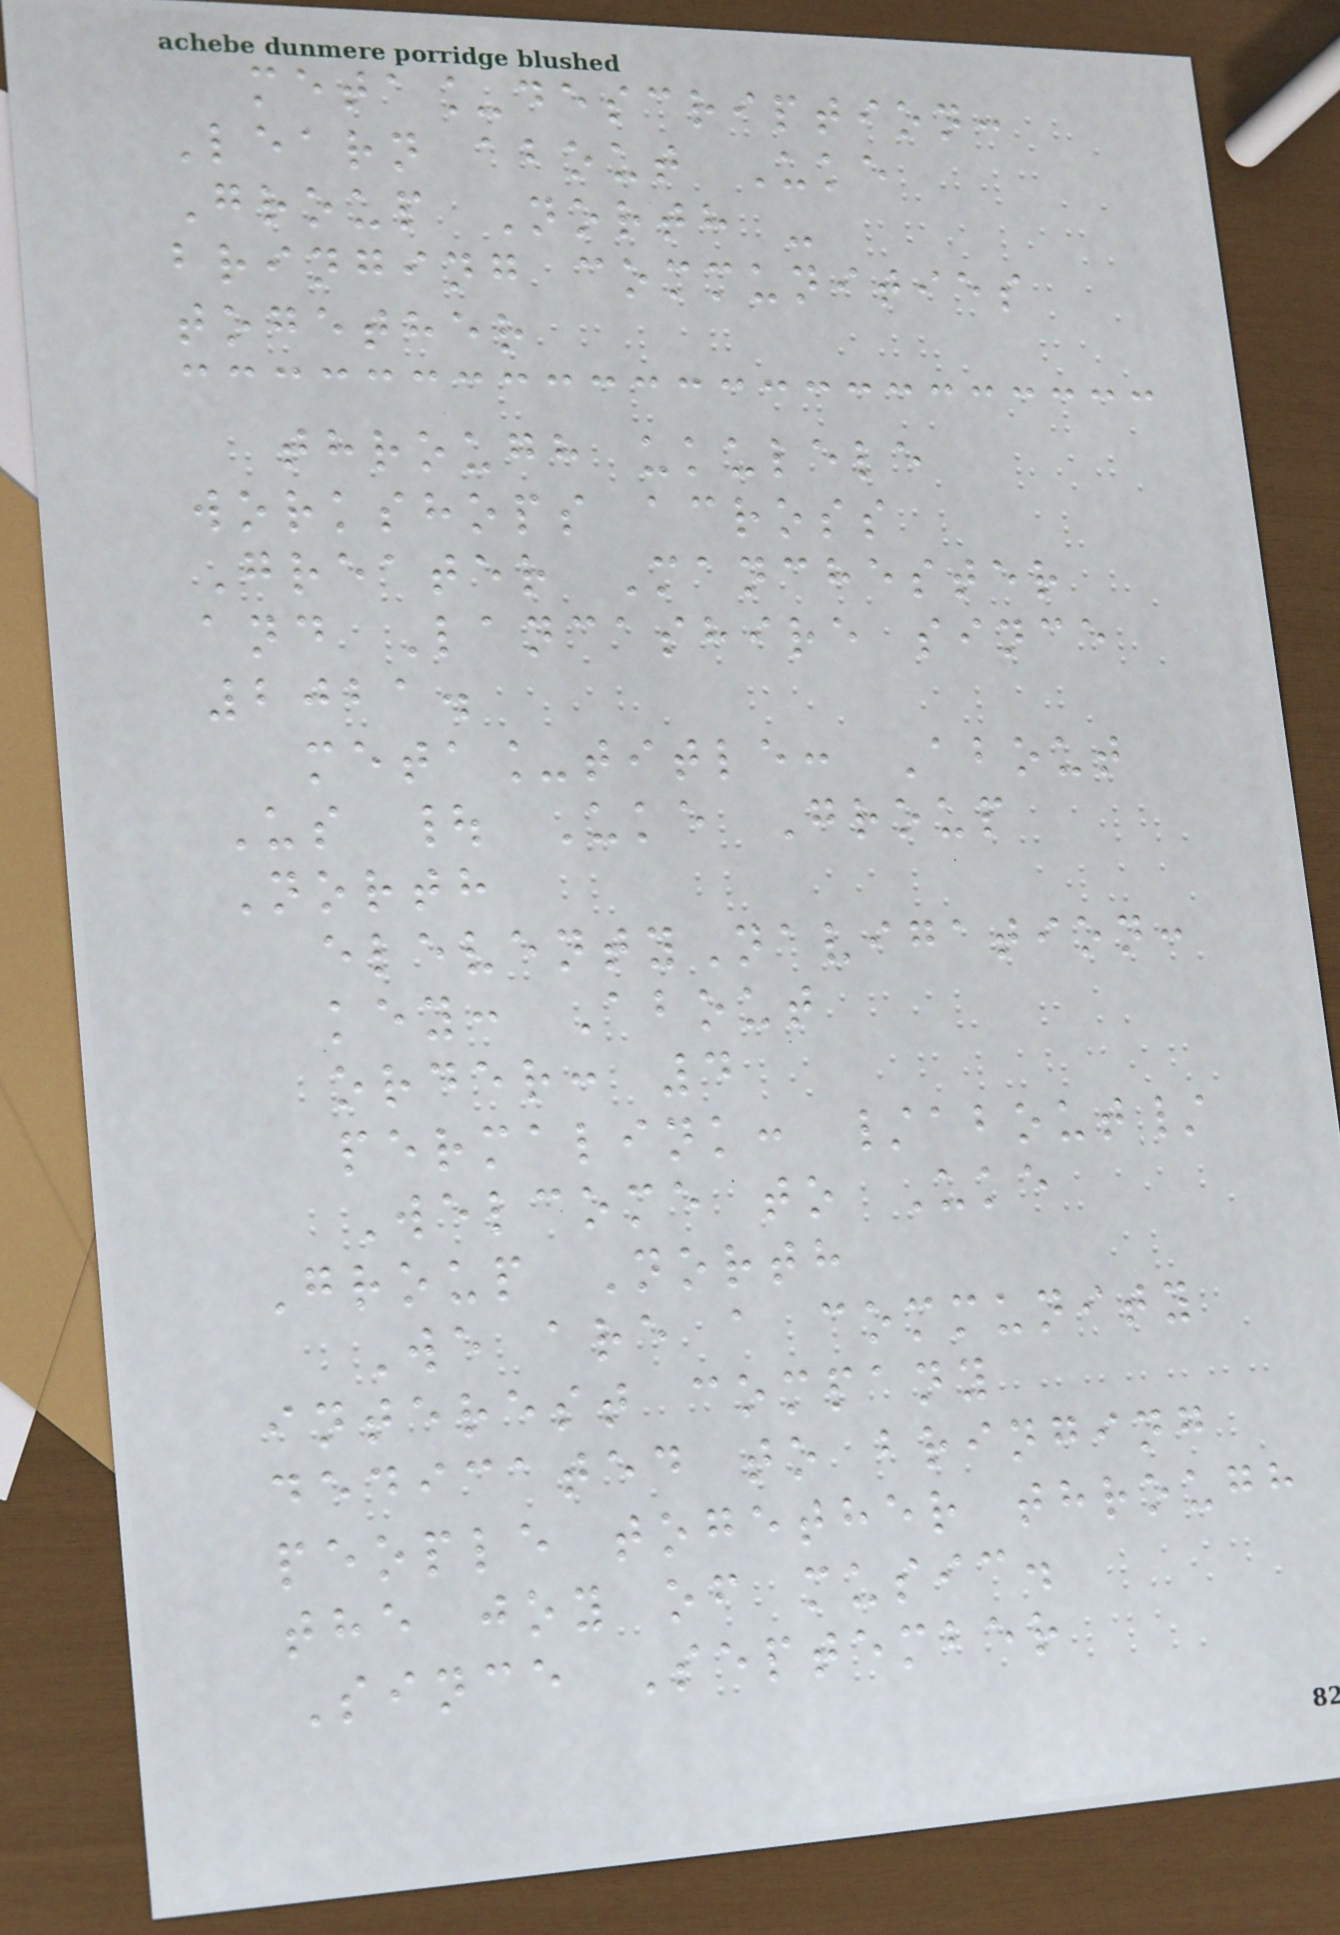meta_description:
Learn about Uke
Group North -
bringing communities
together
through ukulele
workshops across
Greater Manchester
and Lancashire since
2021.
meta_title: About
Us | Uke Group
North
eleventyNavigation:
key: About
order: 4
permalink: /about/
Welcome to Uke
Group North
We are a community
interest company
dedicated to bringing
people together through
the joy of music.
Since September
